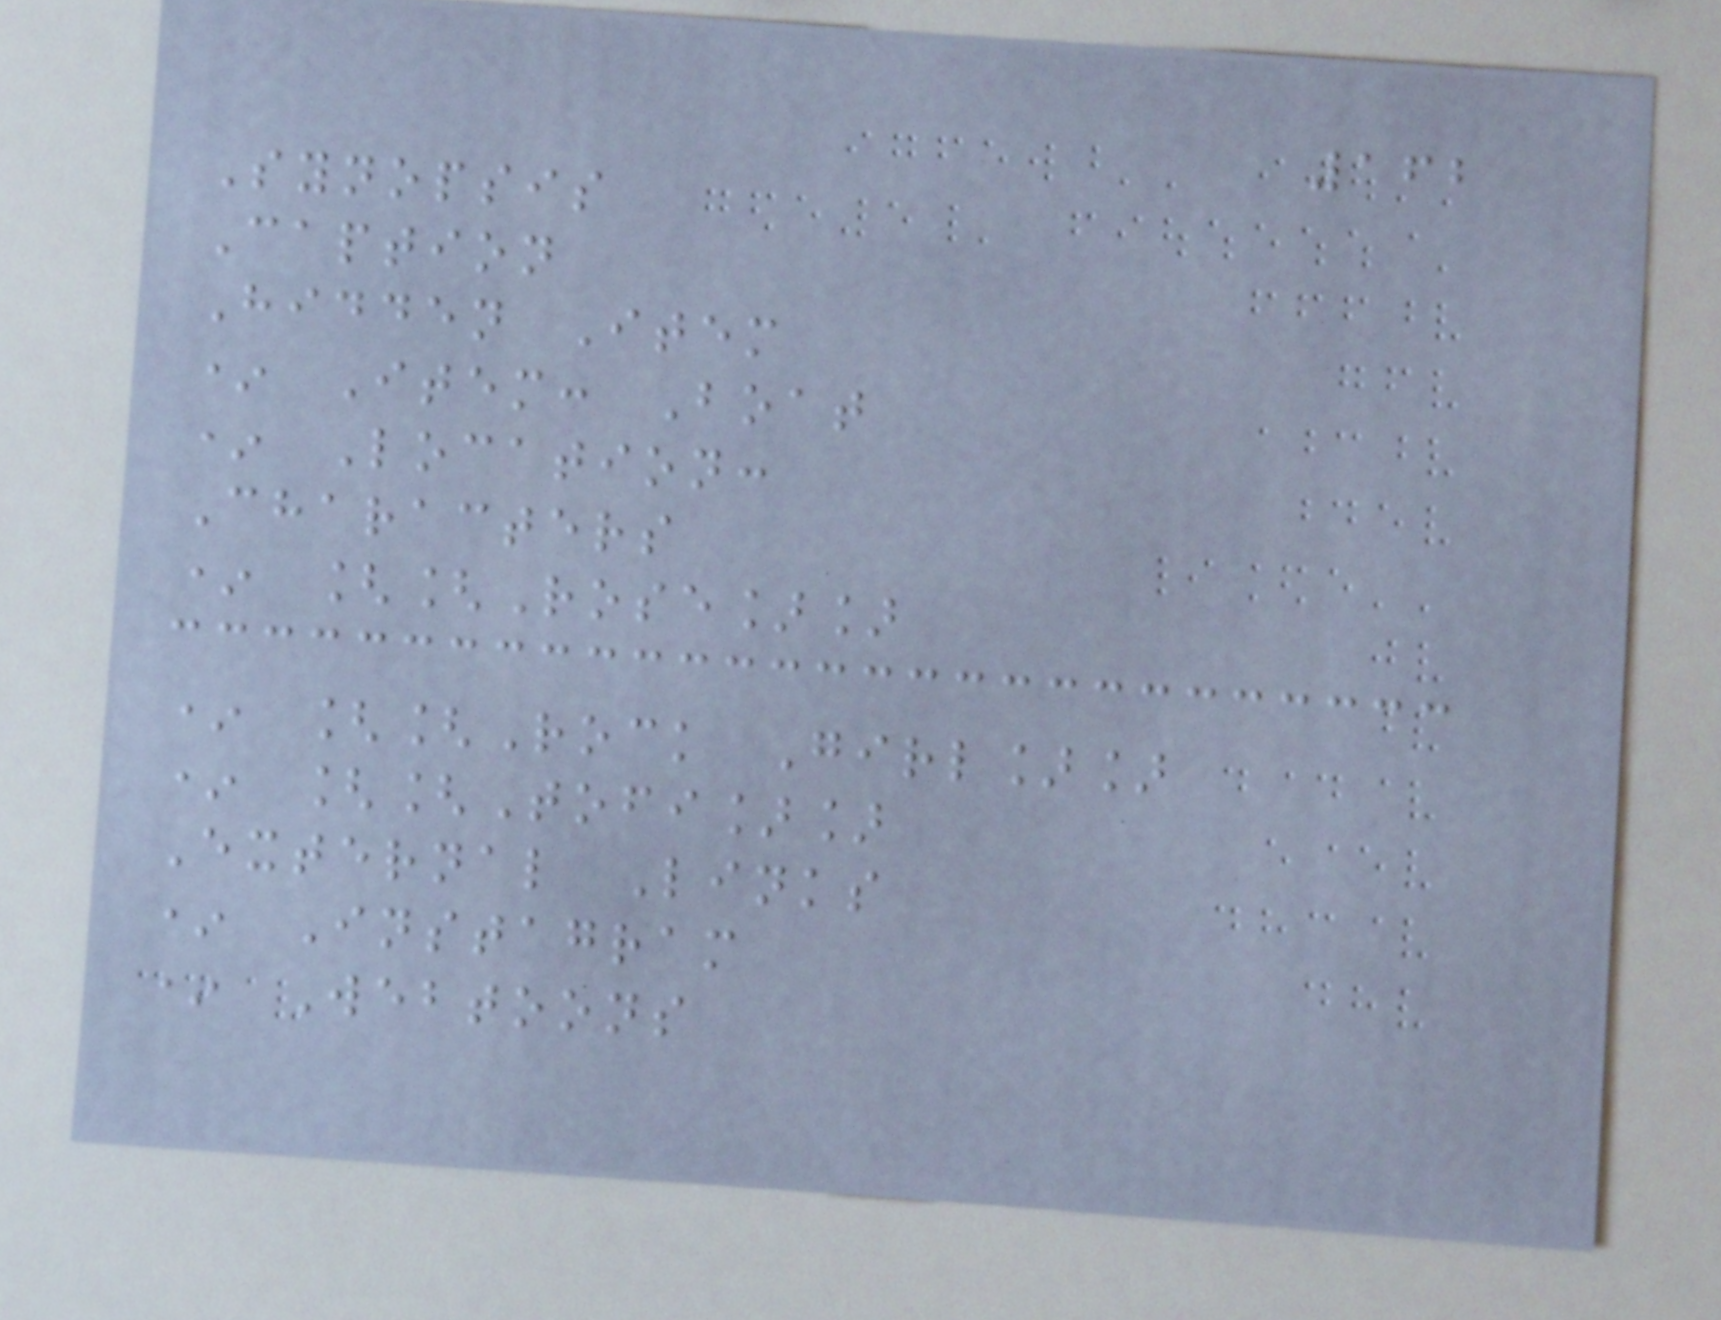162
Synopsis
Caption
Hidden Item
* Item: Boat
* Location:
Characters
* [[Rose]]
* [[Rock Girl]]
* [[Tofi]]
External Links
* Instagram
* Webtoons
